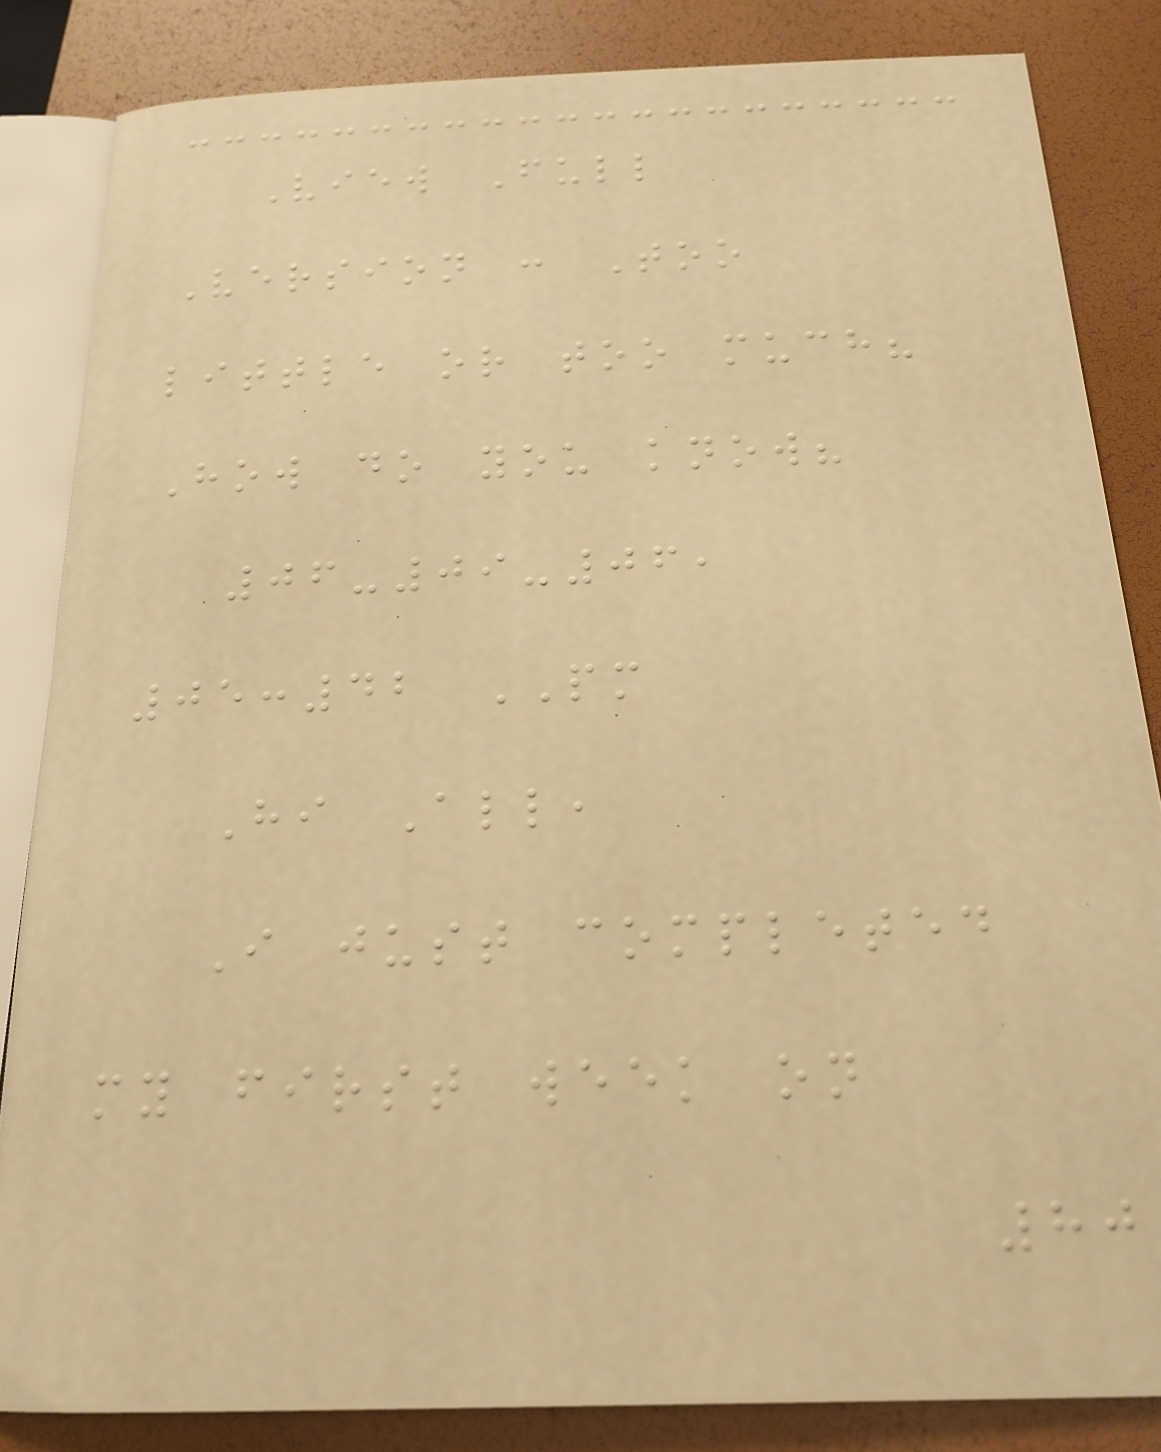View Full
Version : Too
little or too much?
How do you know?
06-09-06,
05:42 PM
Hi All,
I just completed
my first week on
80
